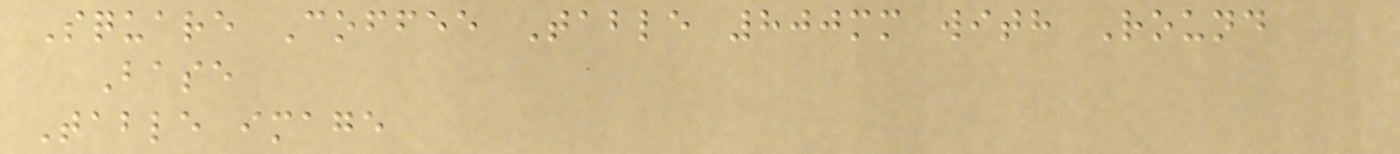Square Coffee Table 800mm with Round
Base
Table image
